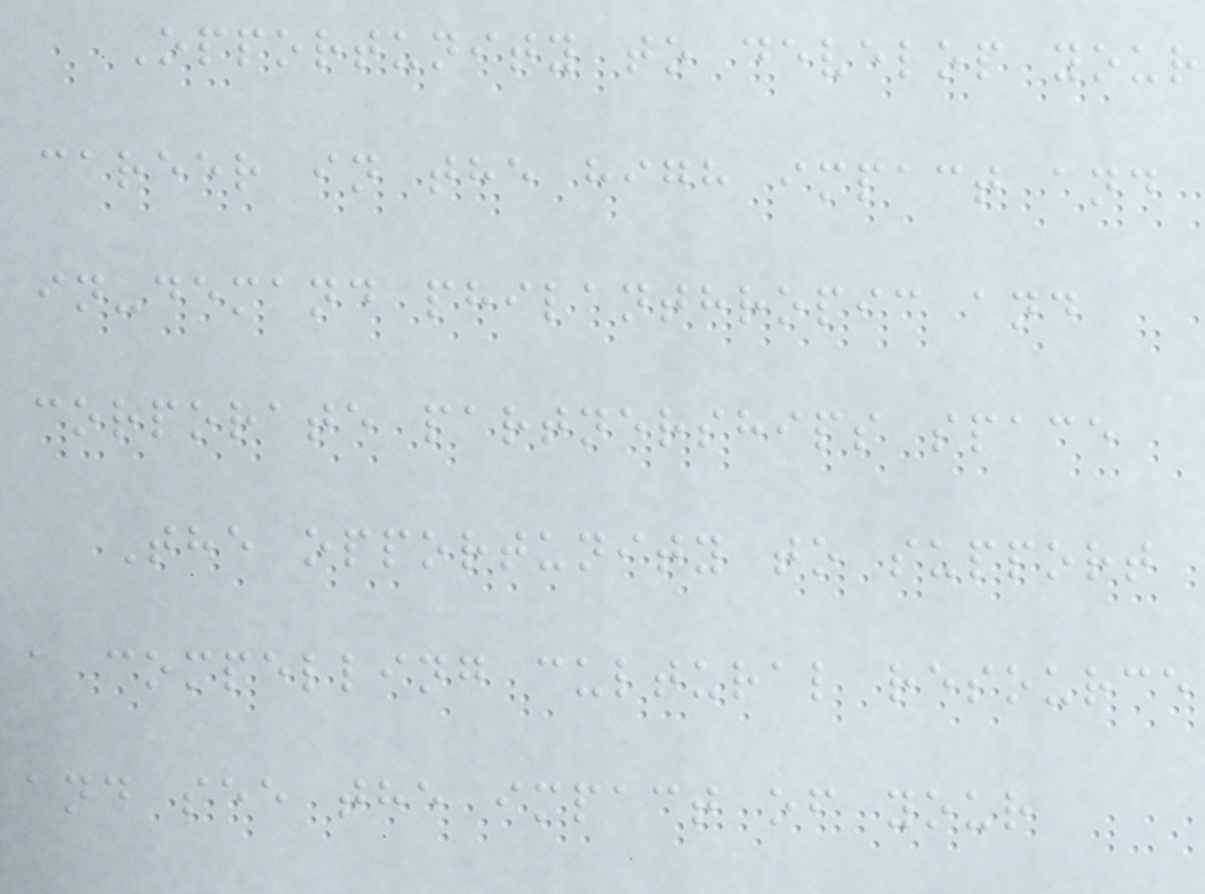Opportunity to develop your
career in the high impact and
in-demand philanthropic and
corporate partnerships space
The opportunity to support
a compelling cultural resource
and see the impact of your
